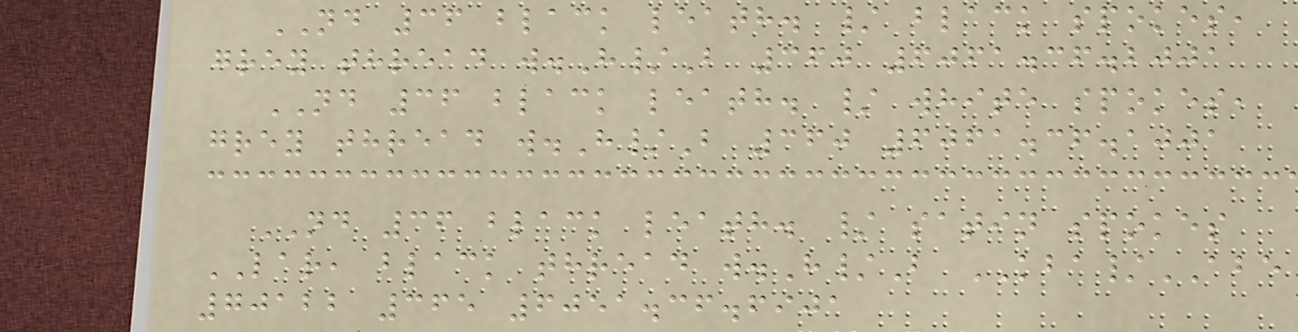ND 36 black leath. / black spokes,
grey thread w.H/B 360 6061.36.2001
ND 36 black leath. / white spokes,
grey thread w.H/B 360 6061.36.1001
ND 36 black leath. / satin spokes
LAR, black thread w.H/B KBA/ABE
70122 365 6051.36.6901
